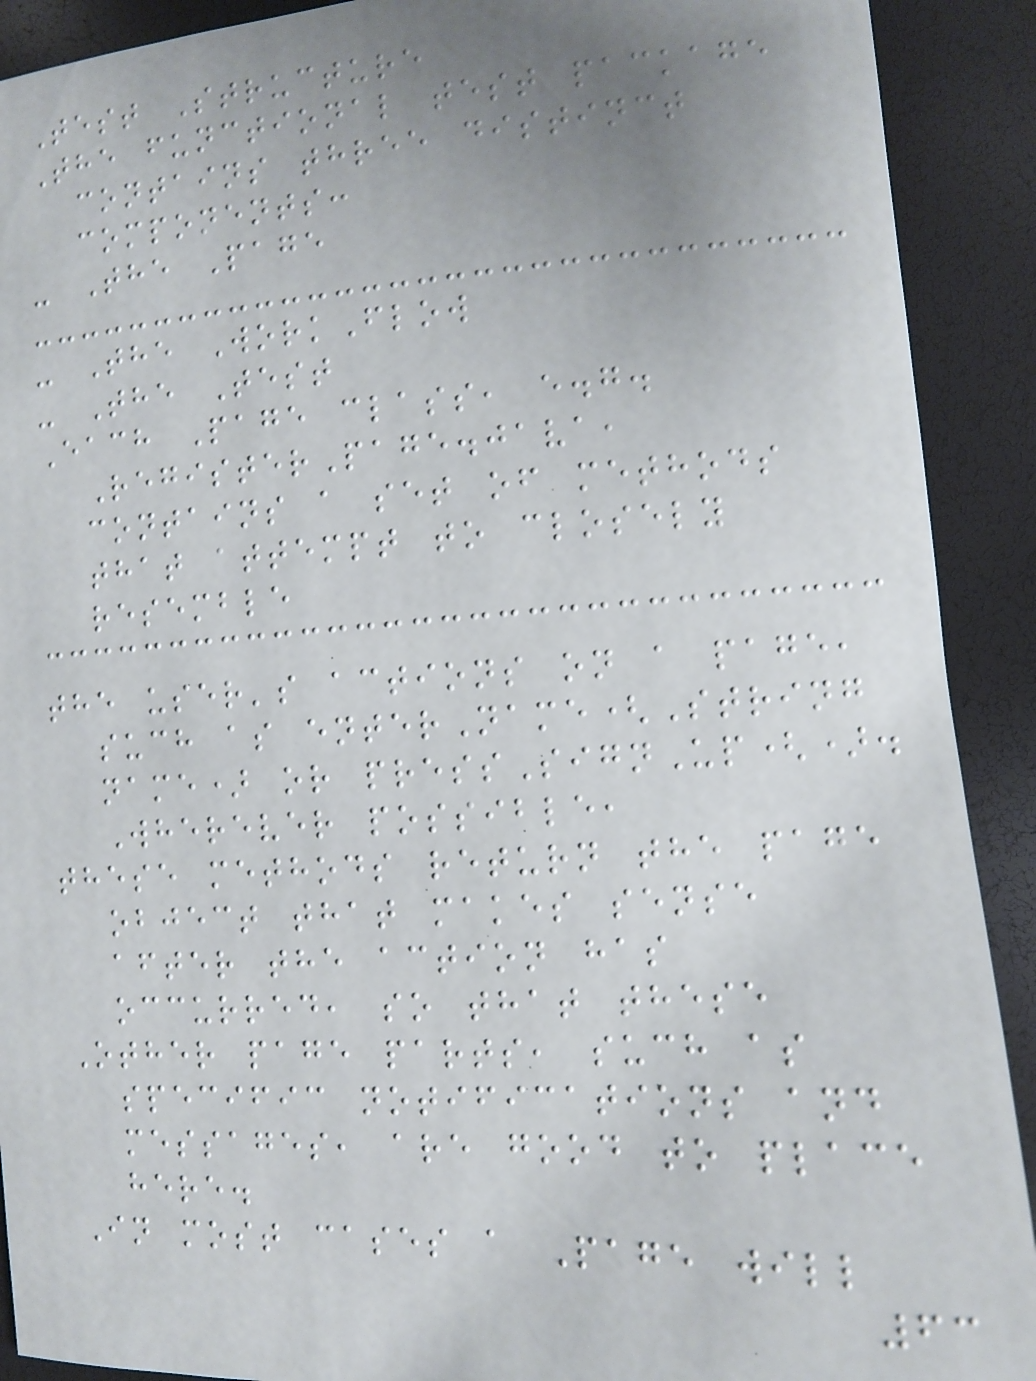Test Structure
The functional test package
contains three distinct
components:
- The Page
- The WorkFlow
- The Test
Each Page class, e.g.
RegisterPage.java,
contains a set of methods
that attempt to closely
resemble
the user's actions on a page,
such as enterName(String
name) or pressSignUp().
Wherever possible,
these methods return the page
object that makes sense
after the action has
occurred, so that these
Other page parts, such as
specific notifications and
messages, are good to place
here.
In most cases a Page will
63
